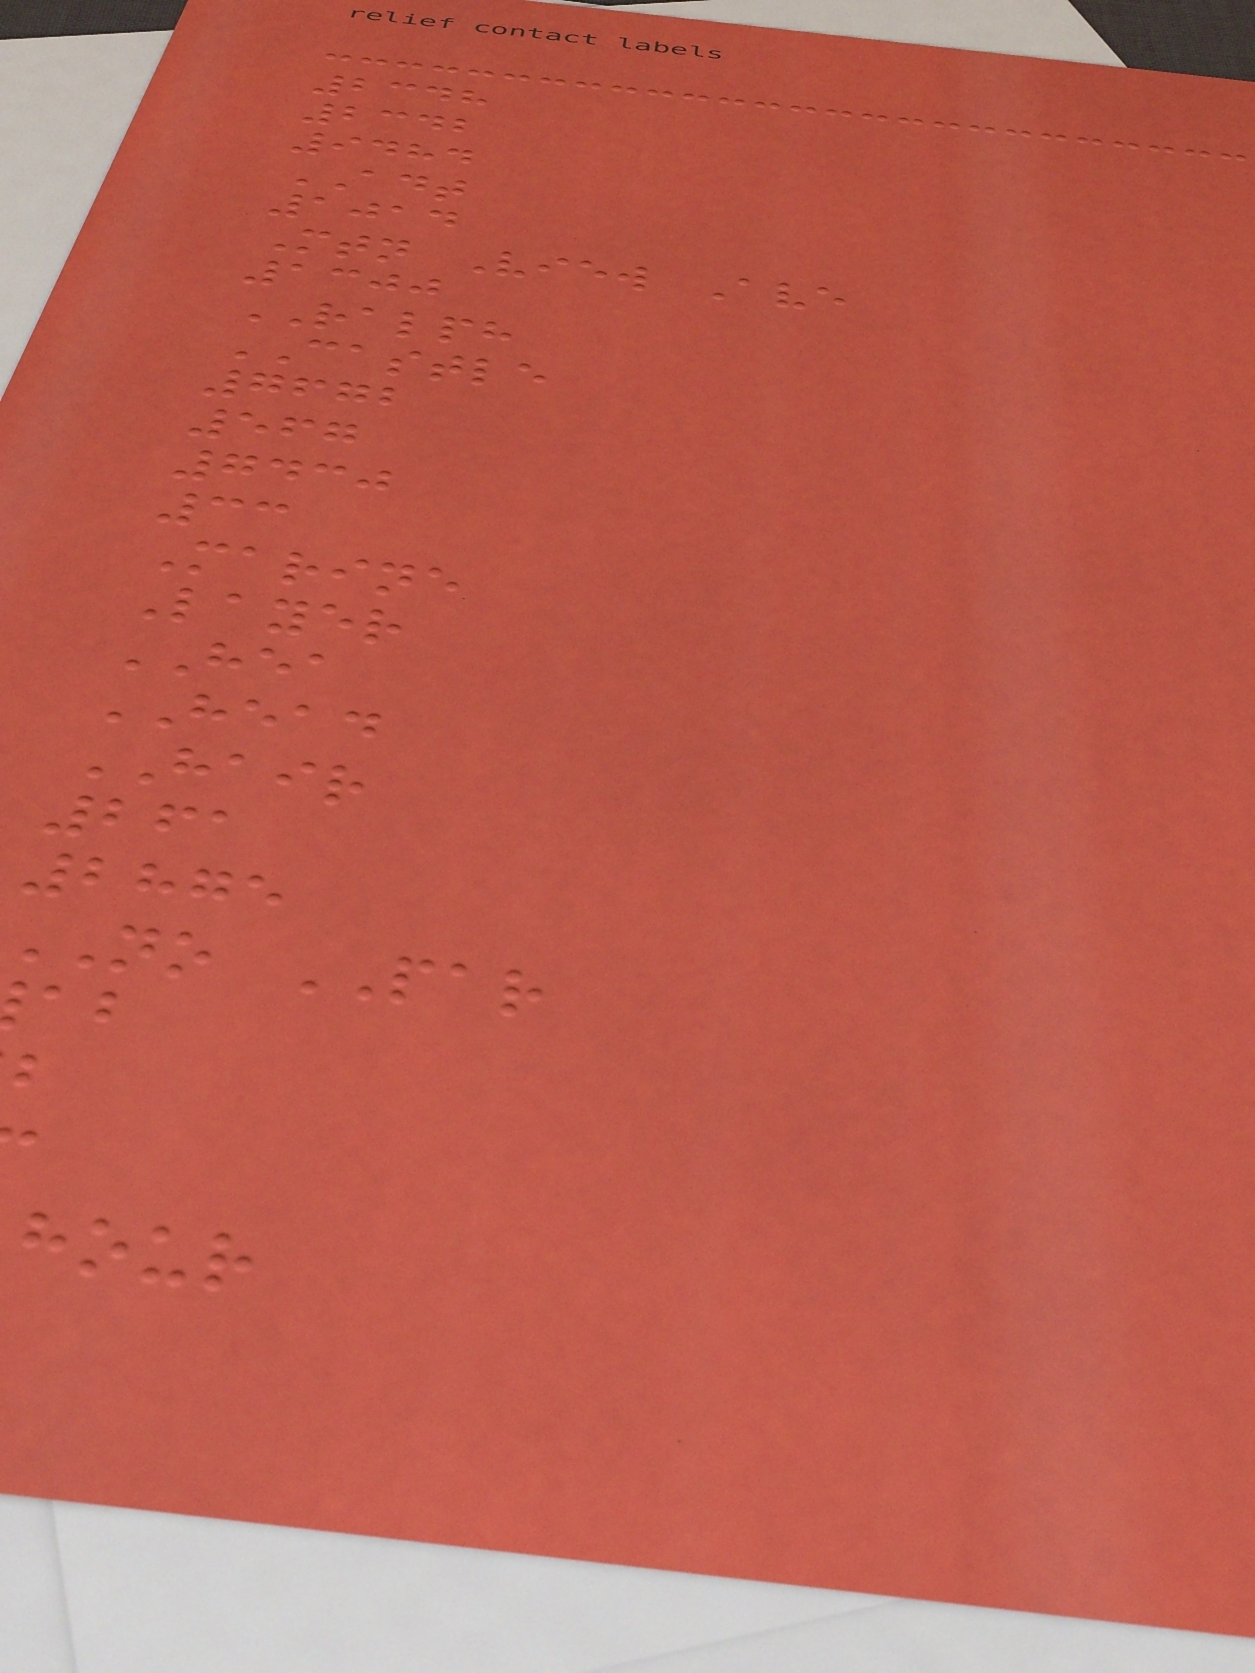2348
2342
9484
ADT
1014
Mtn View Ave
1300
RALPH
CASTLE
7672
567
7430
33
Marine
Layer
HEA
HEAD
HAIR
261
2875
no PAR
hour
